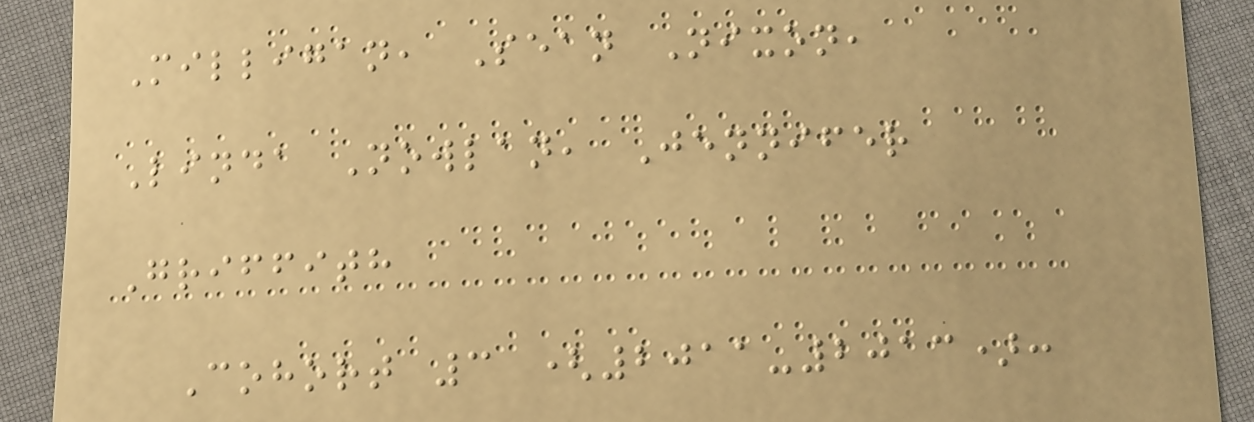Milligan, Sean Nixon,
Linda Nowlan, Jennifer
Griffith
Cohort 3 (2011-2013):
